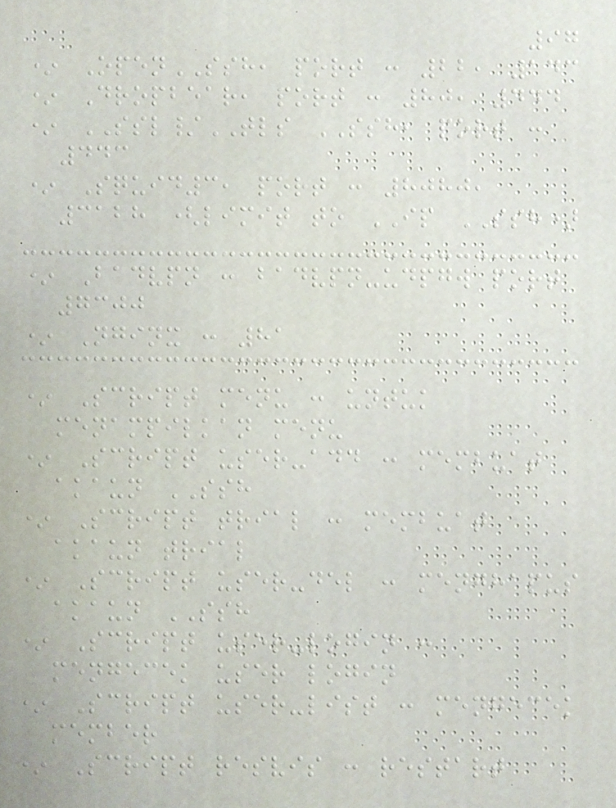97
* OpenSSH, port : 22, 143
* Dropbear, port : 80, 444
* SSL/TLS SSH, port :
443
* Squid3, port : 8080,
3128 (limit to IP SSH)
* Badvpn : badvpn-udpgw port
7300
* Nginx : 81
* Script menu : untuk
menampilkan menu
* Script user-add : membuat
akaun SSH
* Script trial : membuat
akaun trial
* Script user-del : menghapus
akaun SSH
* Script user-login :
mengecek user login
* Script user-list : mengecek
member
* Script resvis : restart
